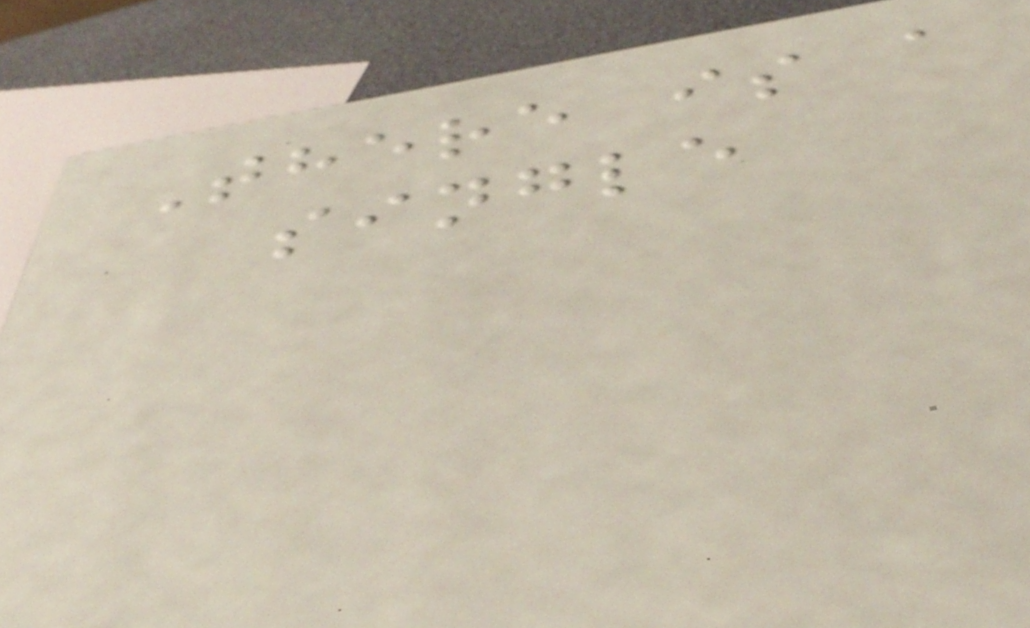There is a
single
